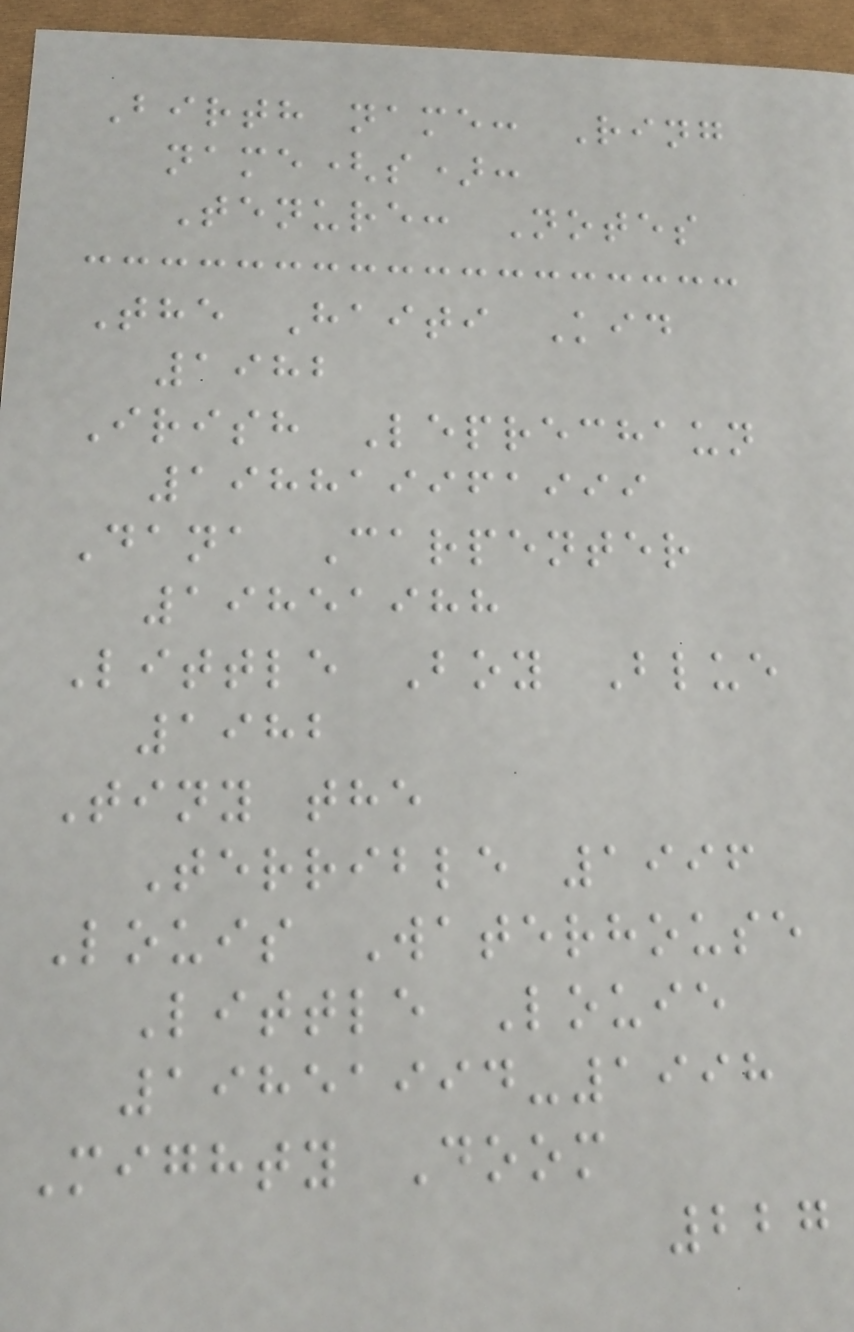Birth name: Ring
name(s):
Tenure: Notes
The Haiti Kid
1982
Irish Leprechaun
198819961999
Dana Carpenter
19851988
Little Boy Blue
1982
Tiny the
Terrible 1996
Louis Waterhouse
Little Louie
19851994-1998
Mighty Doom
227
